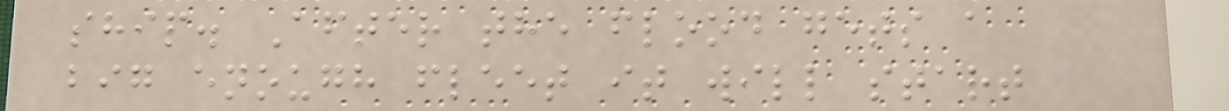ship. After the flood gets a
big enough fleet it will start
